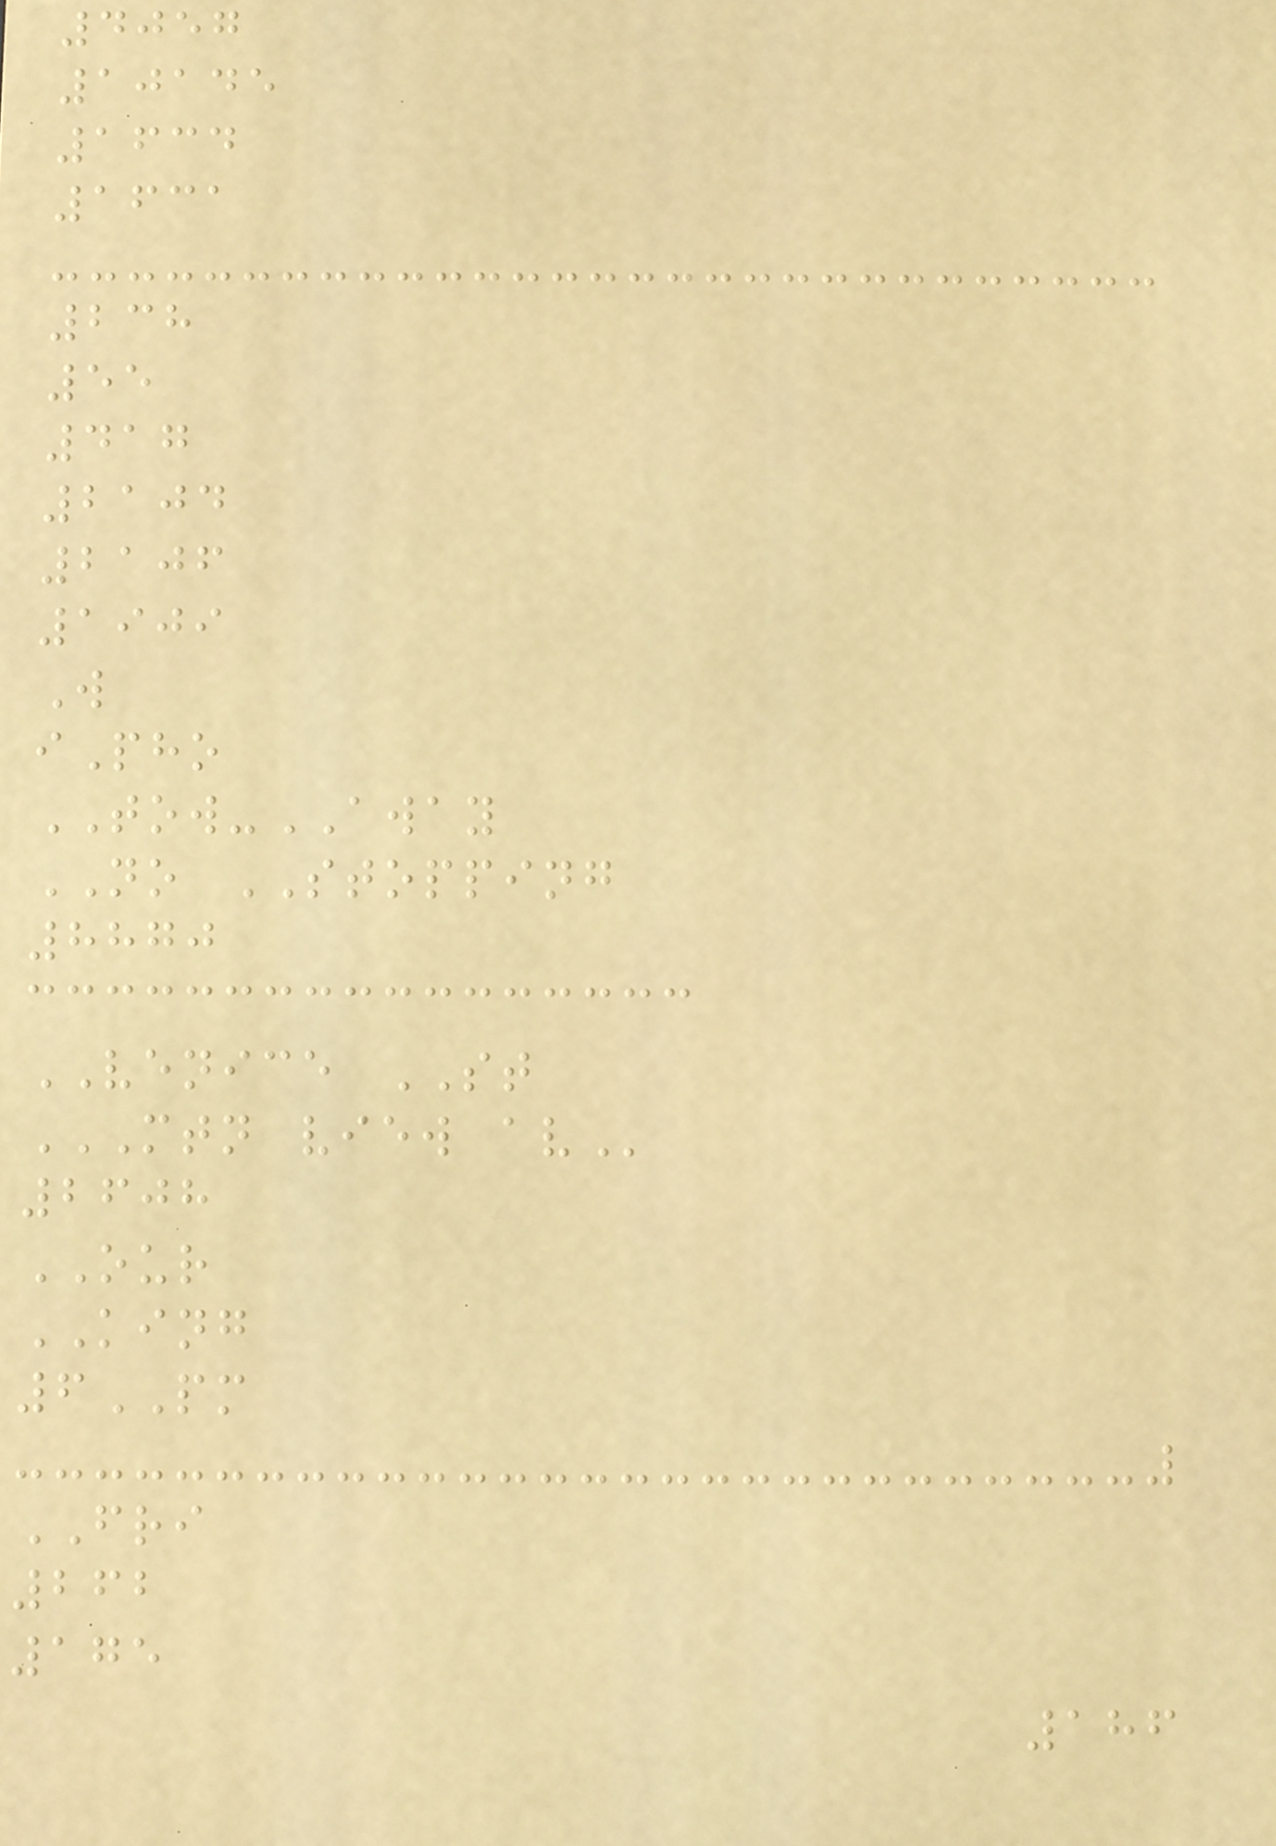4057
10145
1634
1631
238
55
417
2104
2106
1909
W
iPho
TOW-AWAY
NO STOPPING
8870
VENICE ST
MTN VIEW AV
2608
OUR
KING
6PM
FRI
262
175
186
